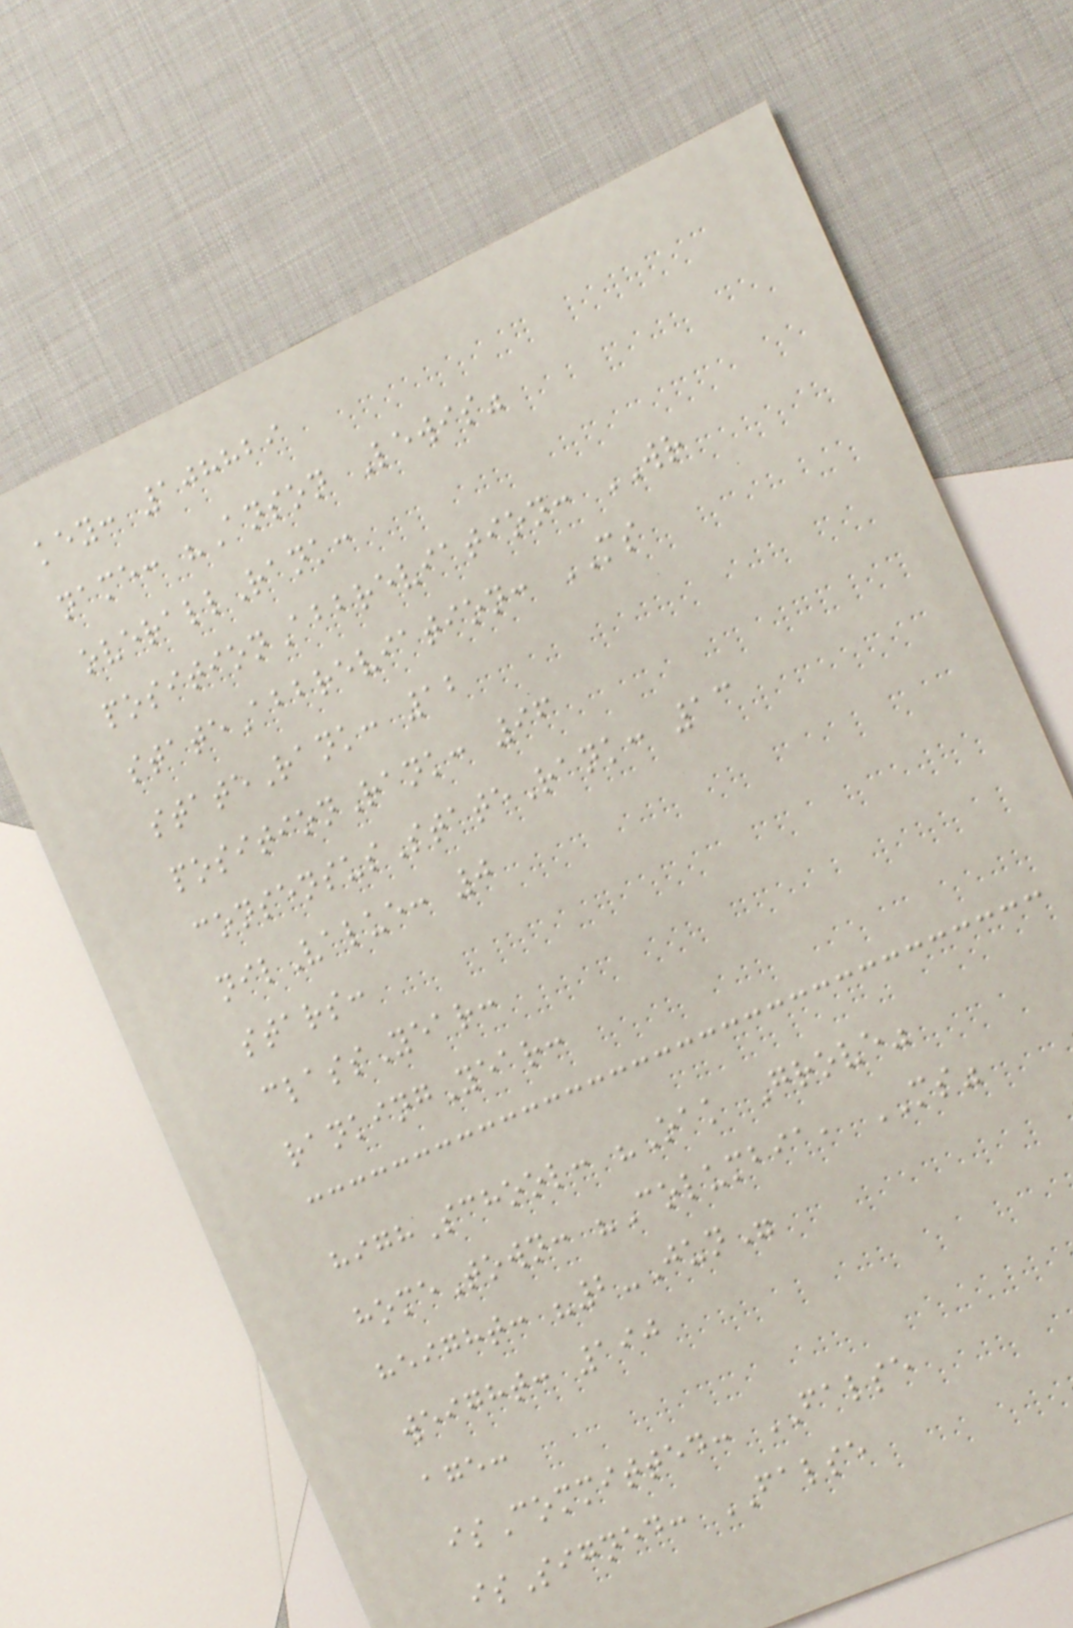key: 108829
name: "Anson Lewis"
overallRank:
positionAbbreviation: WR
stateAbbreviation: MS
stateRank: 12
positionRank: 96
consensusStateRank: 13
nilValue: 0
stars:
classYear:
rankingYear:
highSchool: "Oak Grove"
homeTown: "Columbia, MS"
height: "2-Jun"
weight: 190
age:
isCommitted: FALSE
isSigned: FALSE
